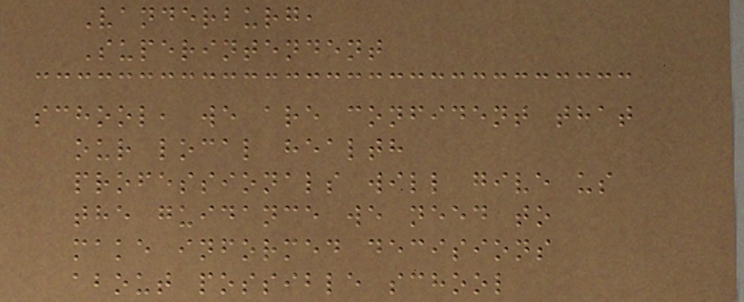Vanderburg,
Superintendent
school, we are confident that
our local health
professionals will give us
the guidance we need to
make informed decisions
about possible school
